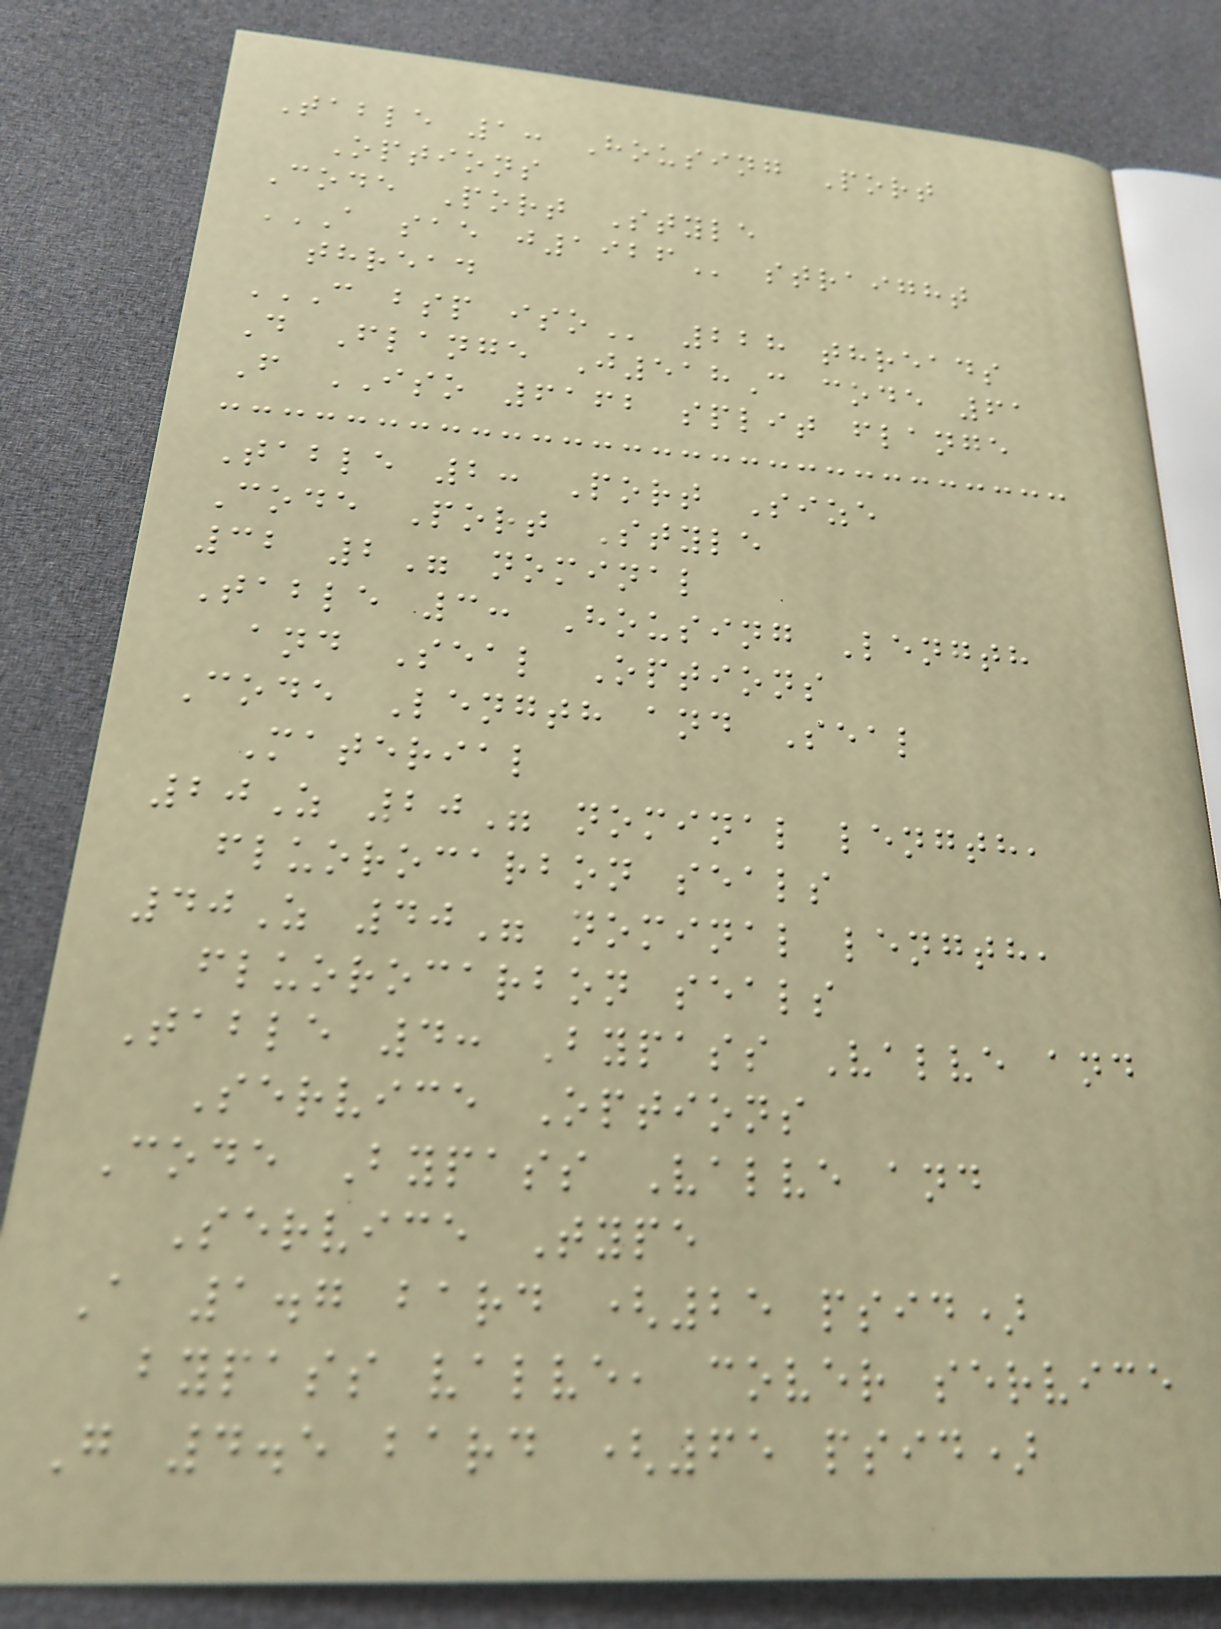Table 1: Housing Port
Options
Code Port Style
A SAE J1926 straight
thread
C BSP ISO 228 threads
D Flange J518C code 61
F ISO 6162 split flange
Table 2: Port Size
Code Port Style
32 2" nominal
Table 3: Housing Length
and Seal Options
Code Length and Seal
Material
20Z 20" nominal length,
fluorocarbon seals
40Z 40" nominal length,
fluorocarbon seals
Table 4: Bypass Valve and
Service Options
Code Bypass Valve and
Service Type
A 1.7 bard (25 psid)
bypass valve, cover service
G 4.5 bard (65 psid)
